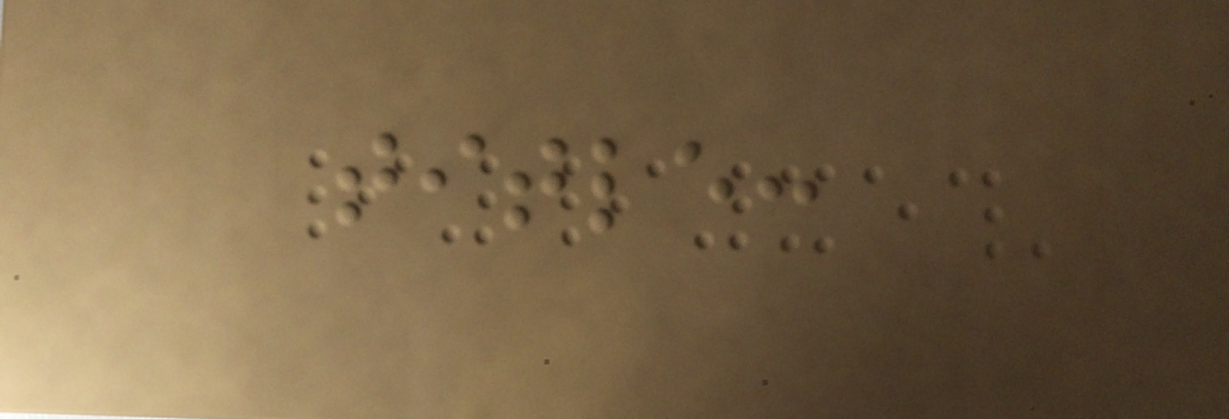title:
